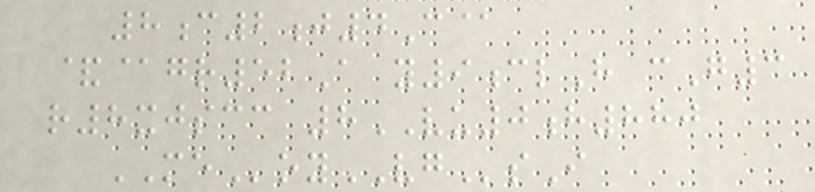8c2j4C@
&@gr52A y9clH cG3
r8xjscc 8VU0h880
MEoyVGsI
